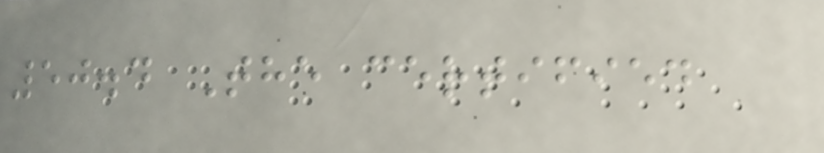50.4 The certified
